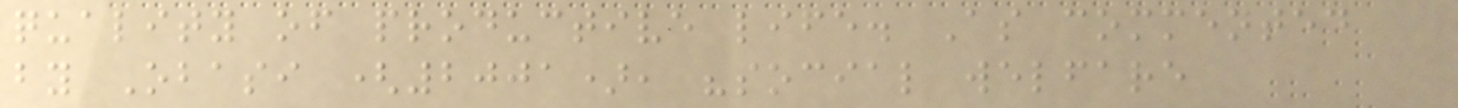quality of productive life. As commented
by Obasi (2001), "social welfare
